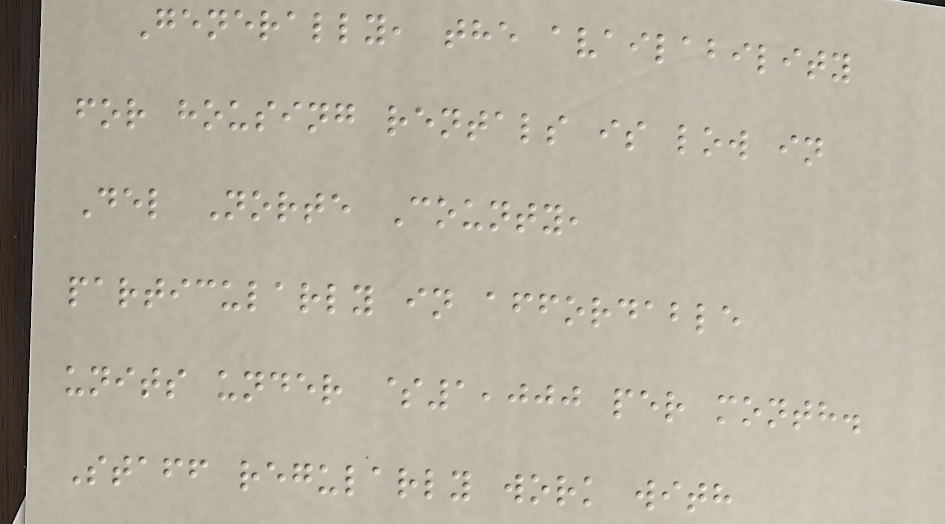Generally, the availability
for housing rentals is low in
Del Norte County,
particularly in affordable
units under $1,000 per month.
Staff regularly work with
